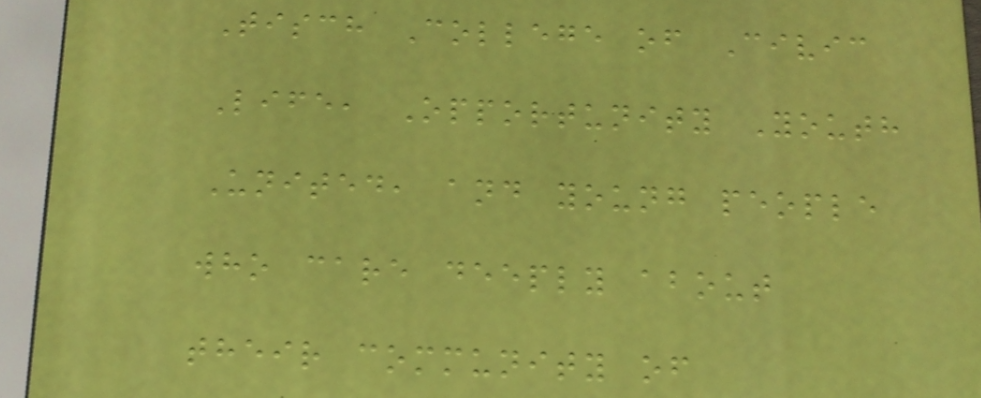Tisch College of Civic
Life, Opportunity Youth
United, and young people
who care deeply about
their community of
